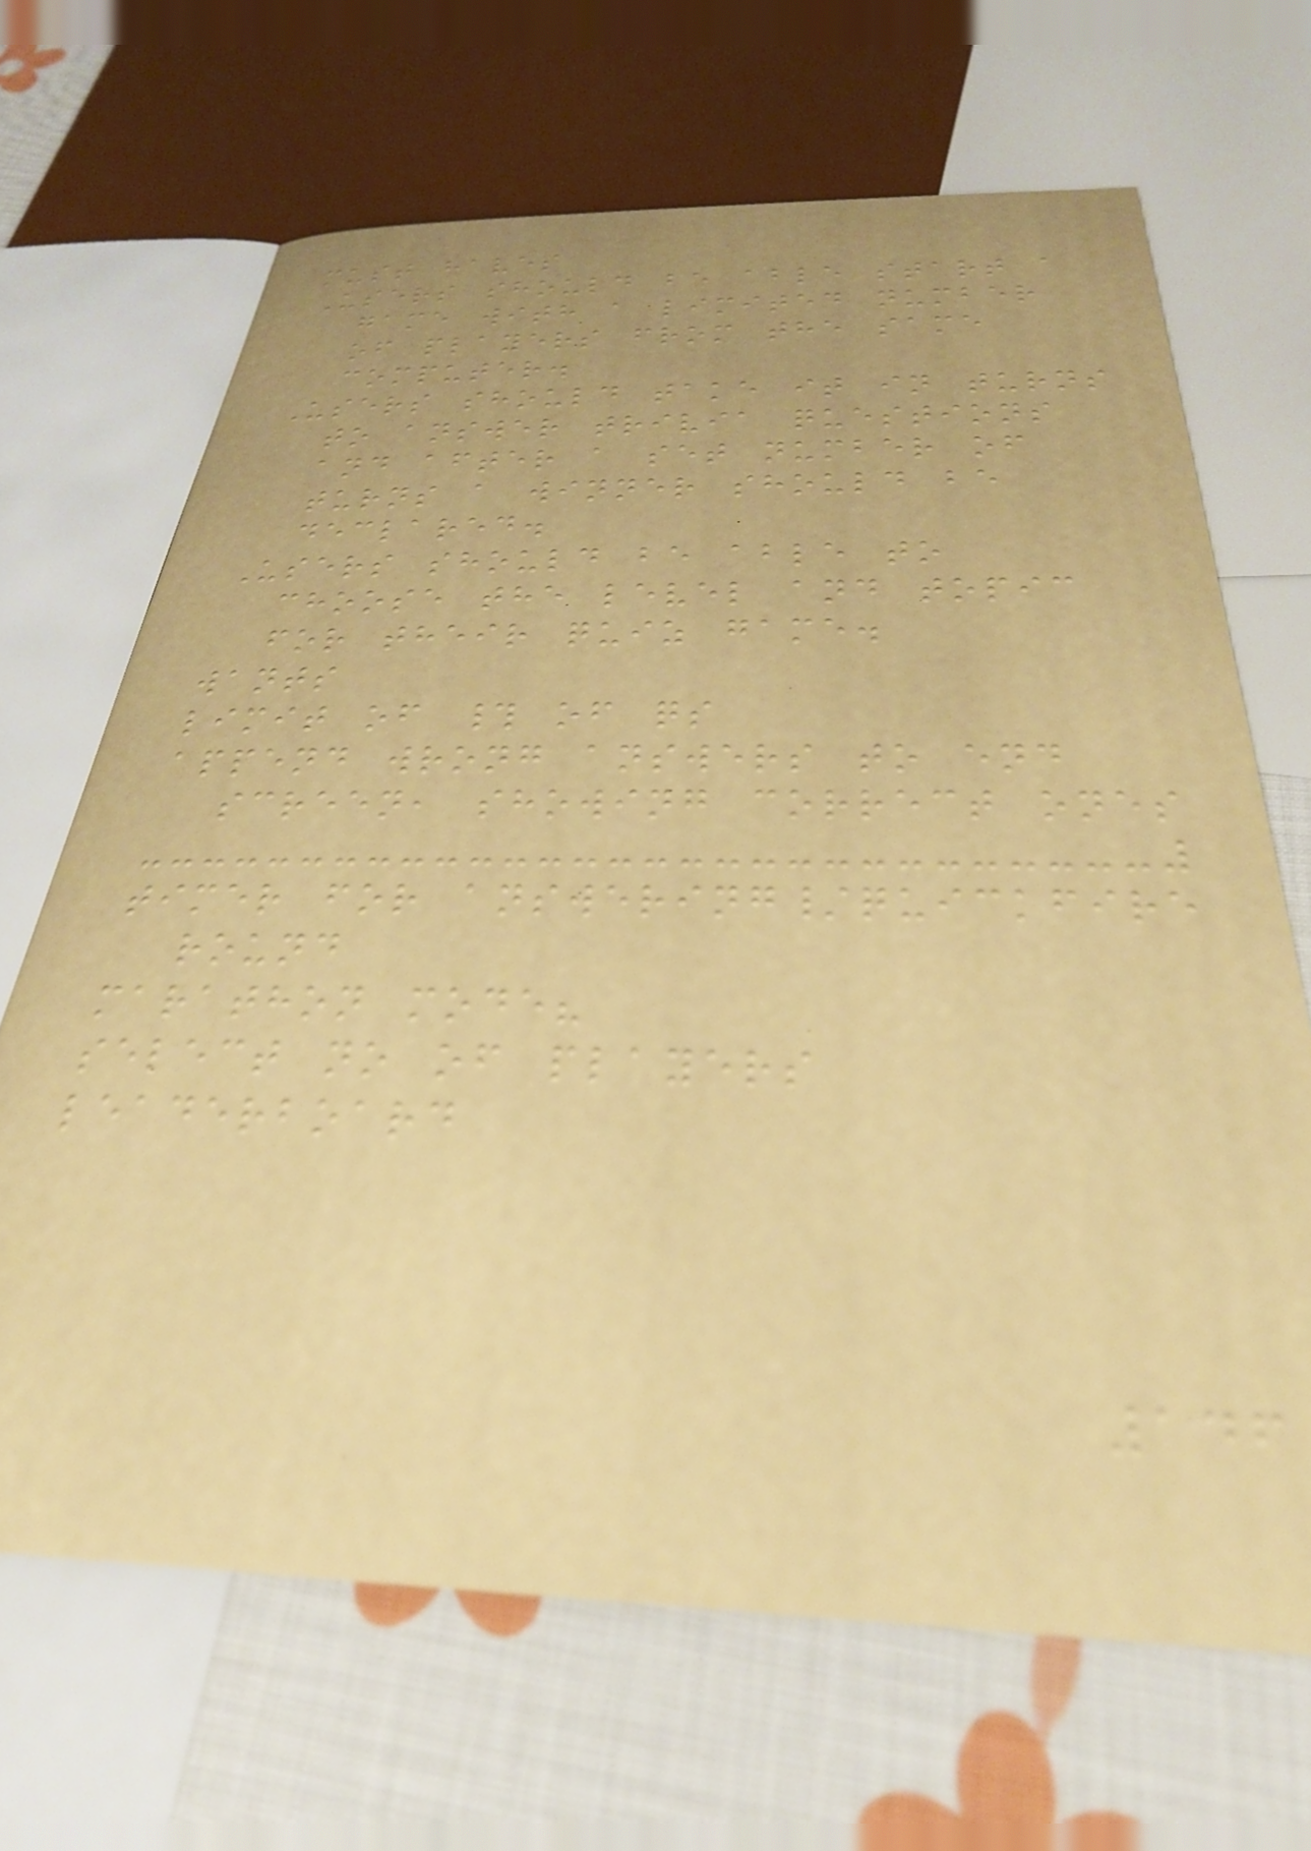must haves
Users should be able start a
game with a limited number
of players from the same
computer.
Users should take it in turns
to answer trivia questions
and after a set number of
turns a winner should be
declared.
Users should be able to
choose the level and topic
for their quiz game.
wants
limit of # of qs
append wrong answers to end
screen, showing correct ones
timer for answering/quickfire
round
marathon mode?
select no of players
leaderboard
146
